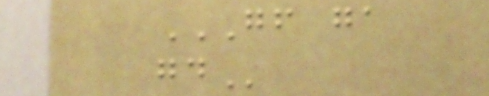GF GA
GD
